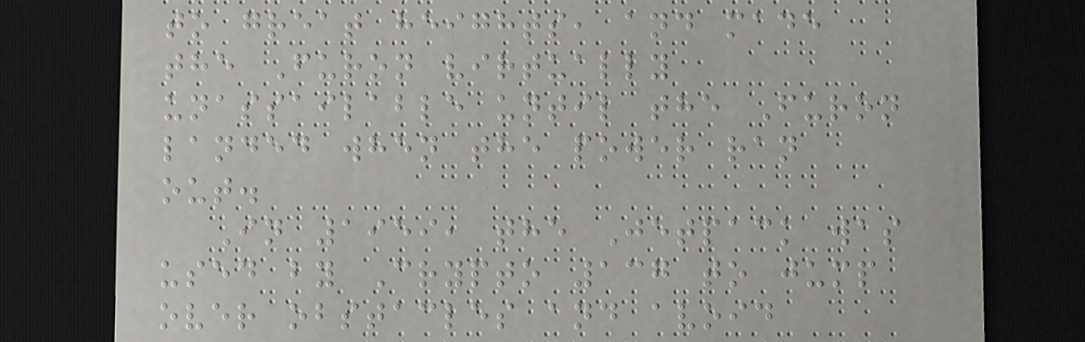to great heights, and made
the Furon virtually
unassailable until the Furon
landed when the power ran
out.
In 1959, the Jetpack was
used by Crypto 137 to jump
over obstacles and avoid
